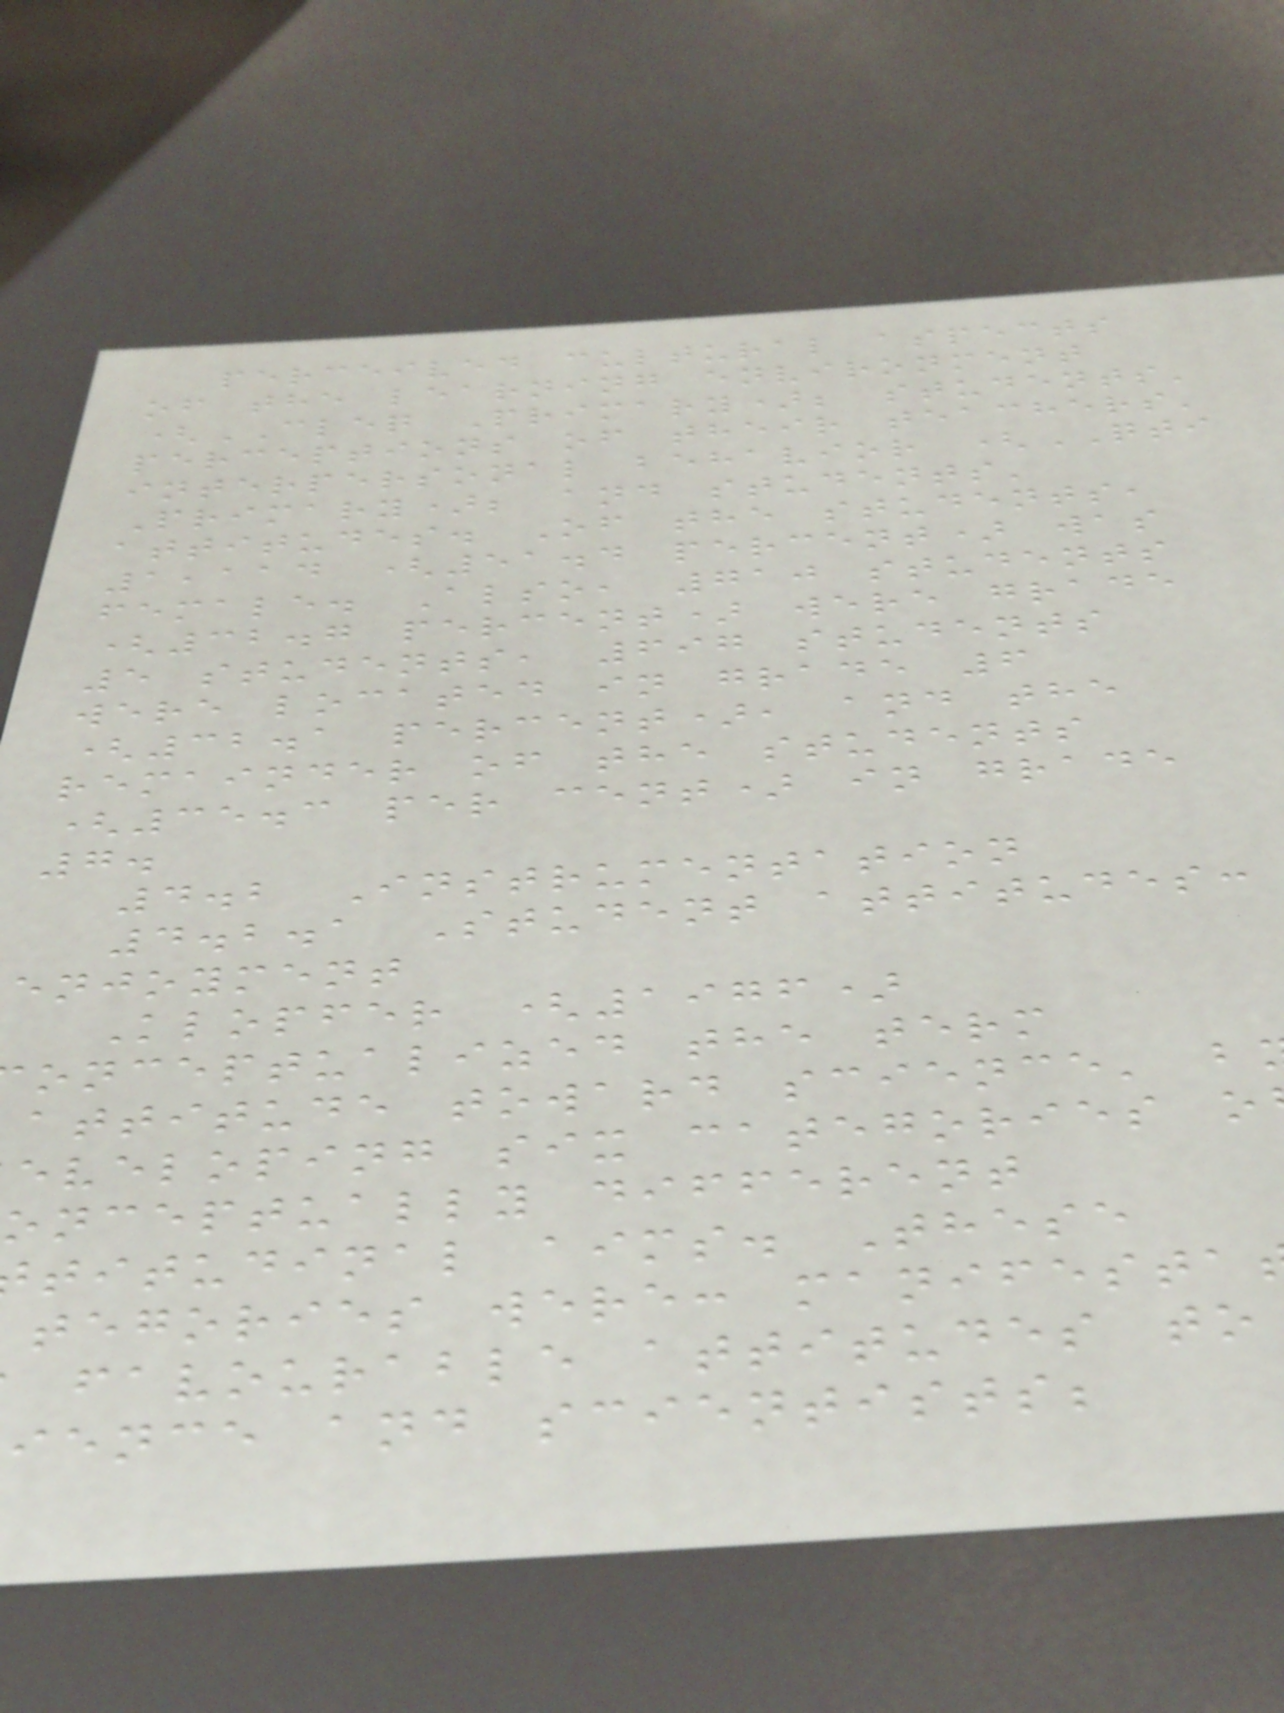perceived cultural aspects
of the learning environment
(CLEQ Primary); students'
perceptions of their teachers'
interpersonal behavior (QTI
Primary); and students'
attitudes. Of the students,
1,114 (51.4 percent) was
female. Also, 710 students
(32.7 percent) were grade
5 students, 697 students
were located in grade 6
(32.1 percent), and the
remainder of the students
(35.3 per cent) in grade
7.
4.2 Instrumentation
4.2.1 Student attitudes:
enjoyment
Klopfer (1976)
onceptualized the term
attitude toward science' b
eveloping six categories o
onceptually different
titudinal aims. These
tegories were: manifesta
favourable attitudes to
ience and scientists;
